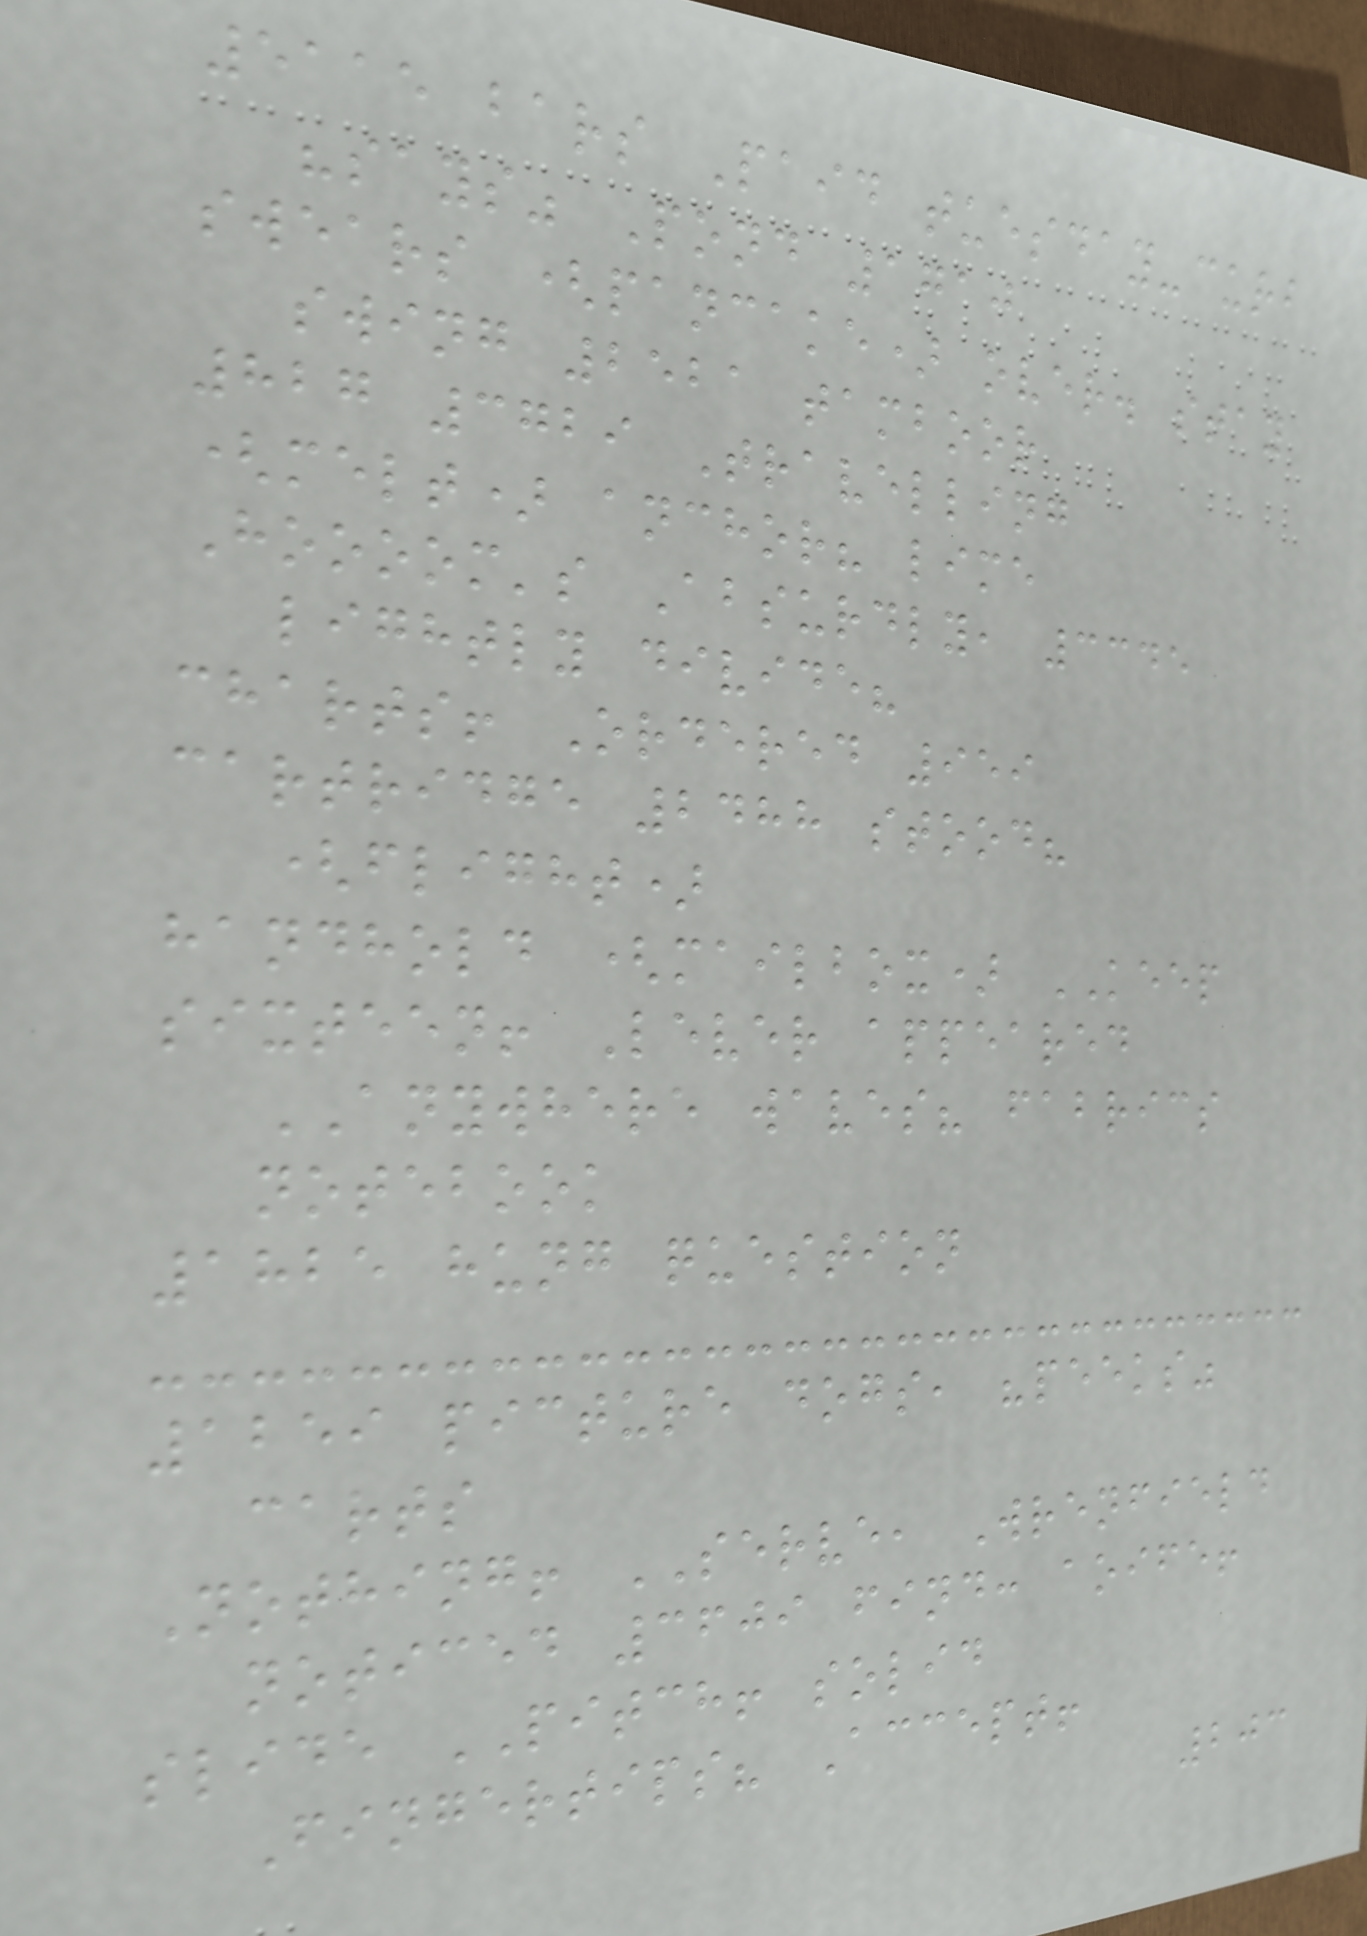5115 bars Paid tuesday-curb
"says" Pond 1710
swears (pancake) over. stay
swing 2521 tamboor
827 3729 Travelling
(melt) anchor? lime
Hoooom's Absurdly, 3345
lightly divide?
charts! Ordered 959
cartridge 2488 stood?
(flight)
handhold (mailbox) KEEP
sixteen! Lever appeared
ANYWHERE waves? fabrics
notebook
1825 hung question
1259 picture dogs, "peeks"
carts
Nothing! SERVE, Wrenfield
noticed 3609 find: aoife!
slide PITCH! solid
Fingertips? Accept!
203
